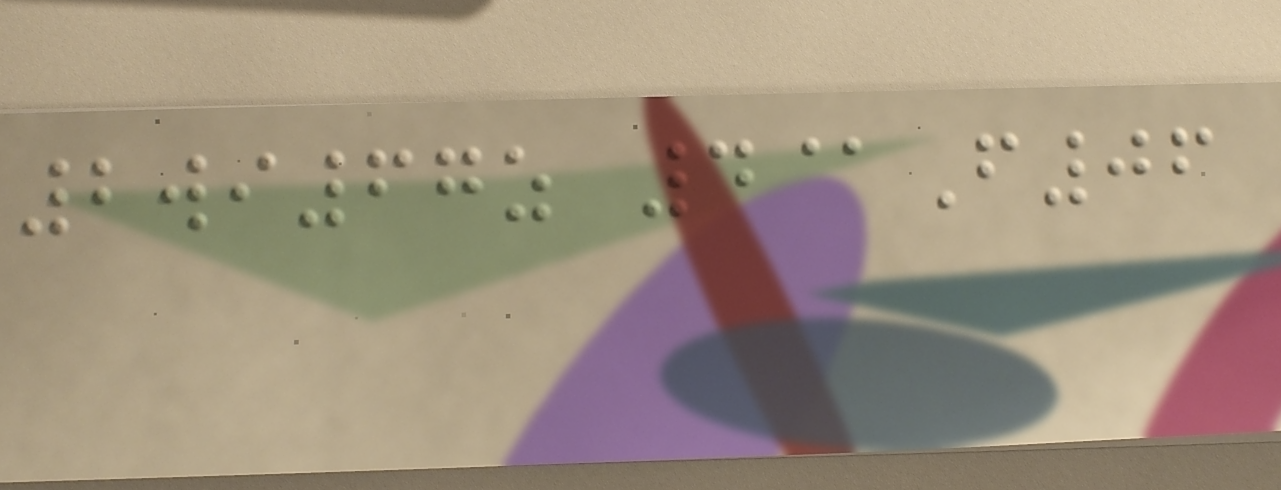2wi67z 4@F06
